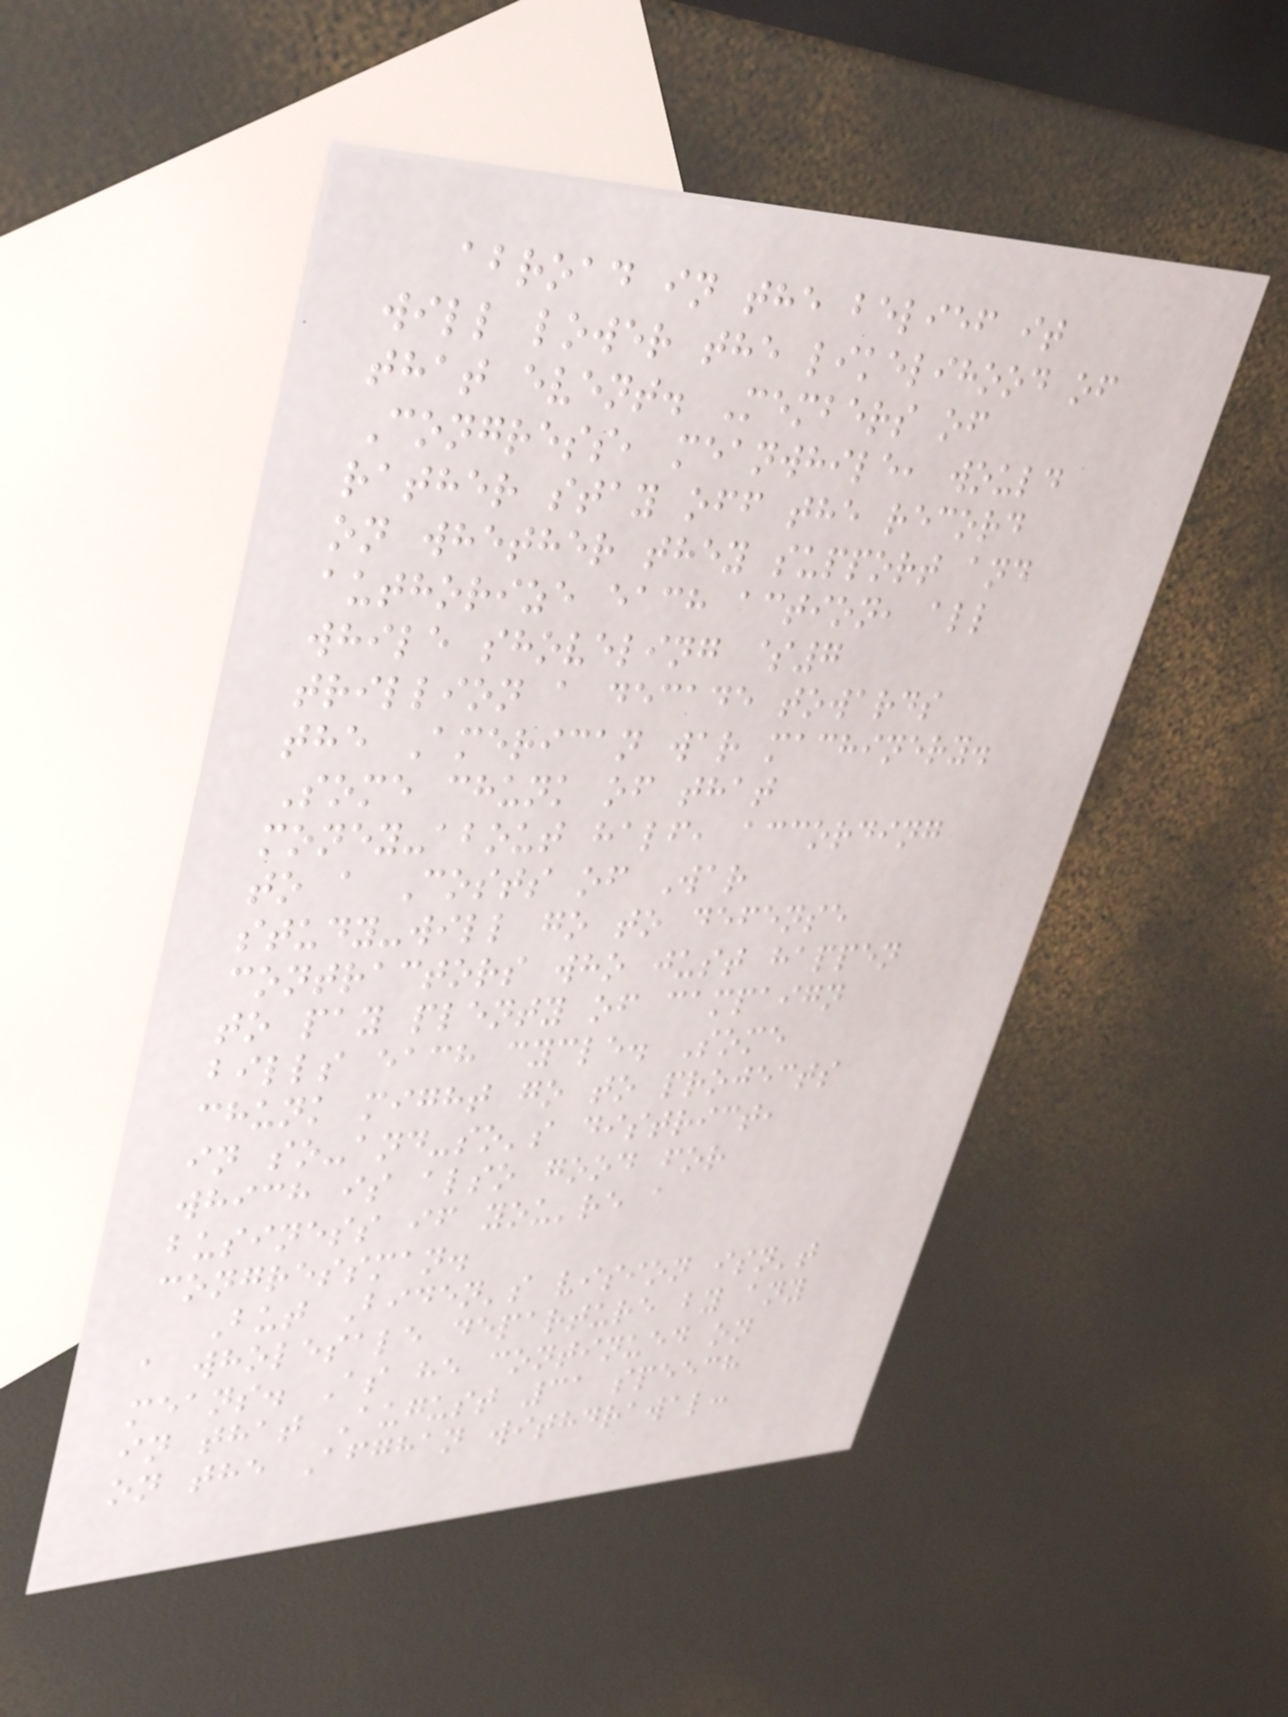abroad in the belief it
will lower the likelihood of
that event. Members of
Congress, meanwhile, would
rather stay off the record
on whether they support and
authorize each action, all
while shoveling $7
trillion a decade towards
the American war machinery.
Some chunk of that
money-about half, according
to a Costs of War
study-will go to defense
contractors who just happen
to pay plenty of campaign
bills each cycle. Some
chunk might go to projects
in so-and-so's district,
which is also good for
business if you're a
congressman.
But Biden's vision isn't
a wholesale departure by any
means. As he continued on
in that August 31 speech
on the Afghan withdrawal:
